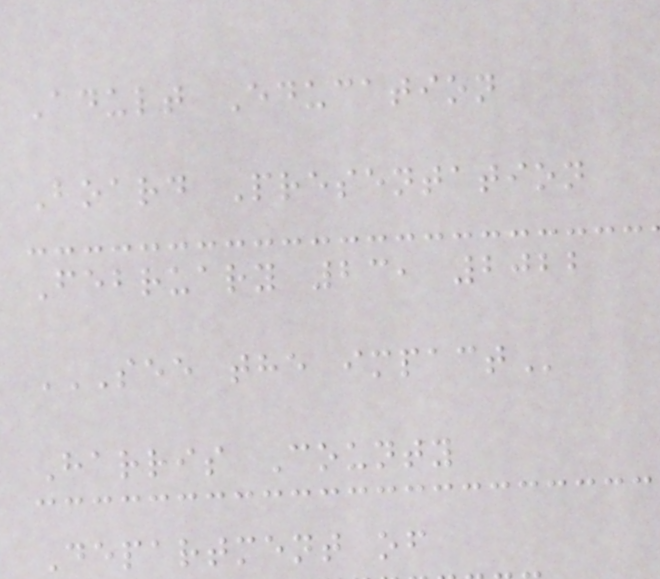Adult Education
Board Presentation
February 23, 2022
SEE THE IMPACT
Harris County
Department of
